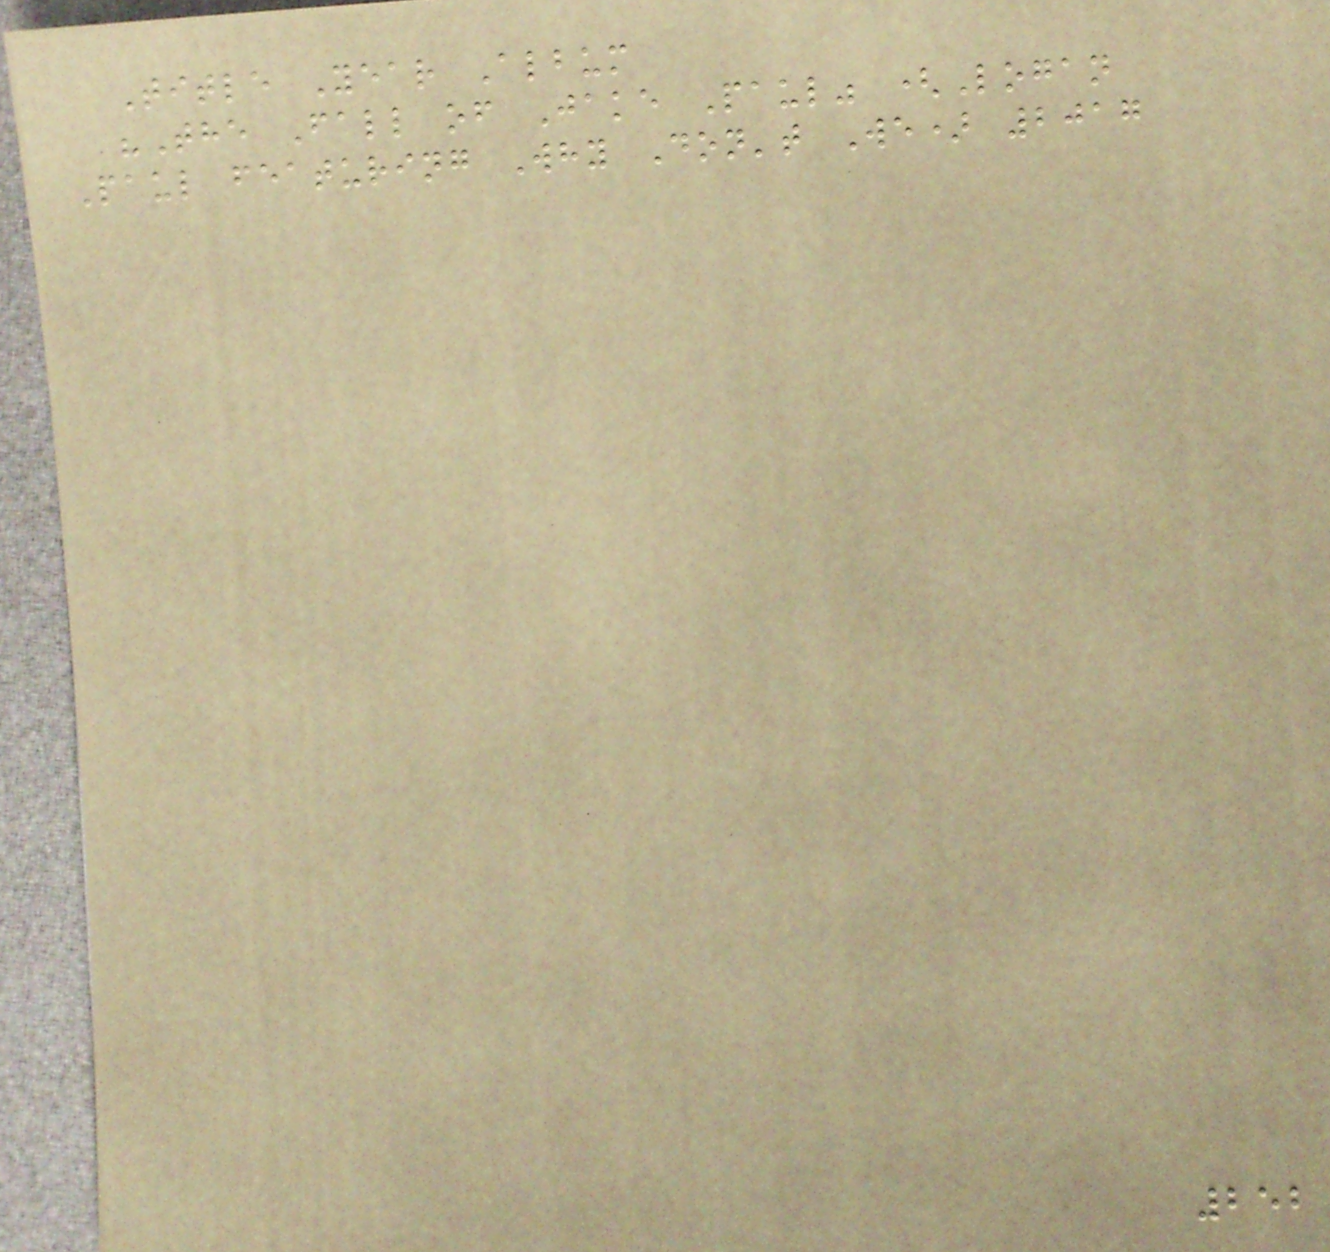Title Year Album
"The Fall of Jake Paul" (Logan
Paul featuring Why Don't We) 2017
252
